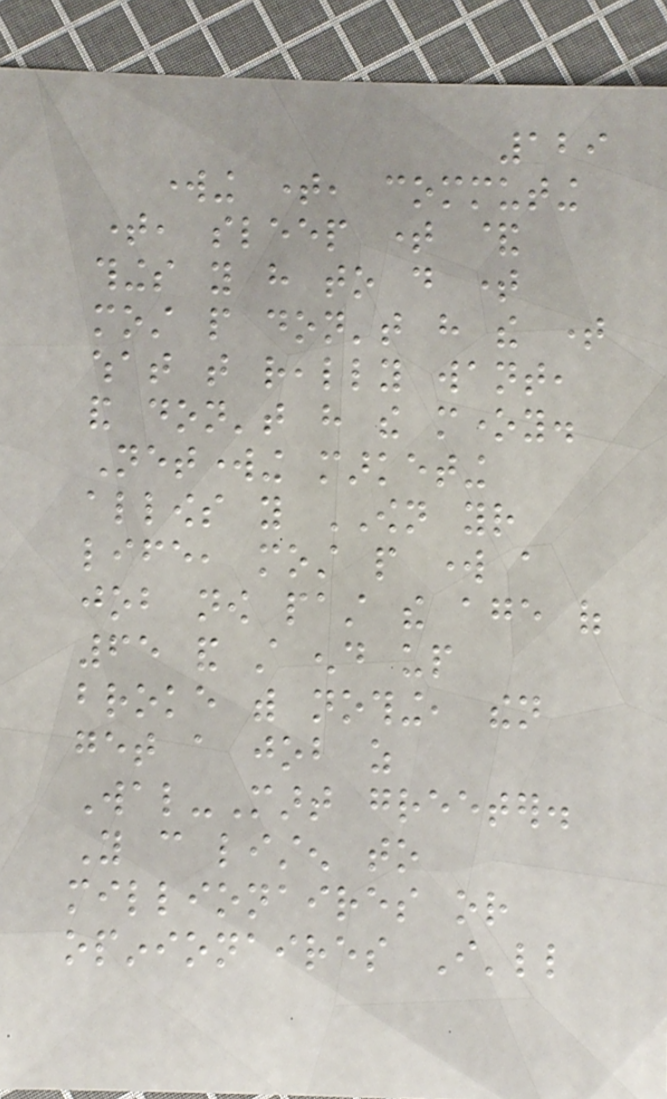129
working time, commuting
time, sleep time &
things you have to do time
most people don't have the time
what that really want,
and don't have the money.
Networking marketing
allows you OWN your
life, most people work a
job now past the age of
65 and still end up
broke with nothing, then
get a job as
Wal-Mart greeter.
You can listen to
millionaires or
opinionaires I'll
